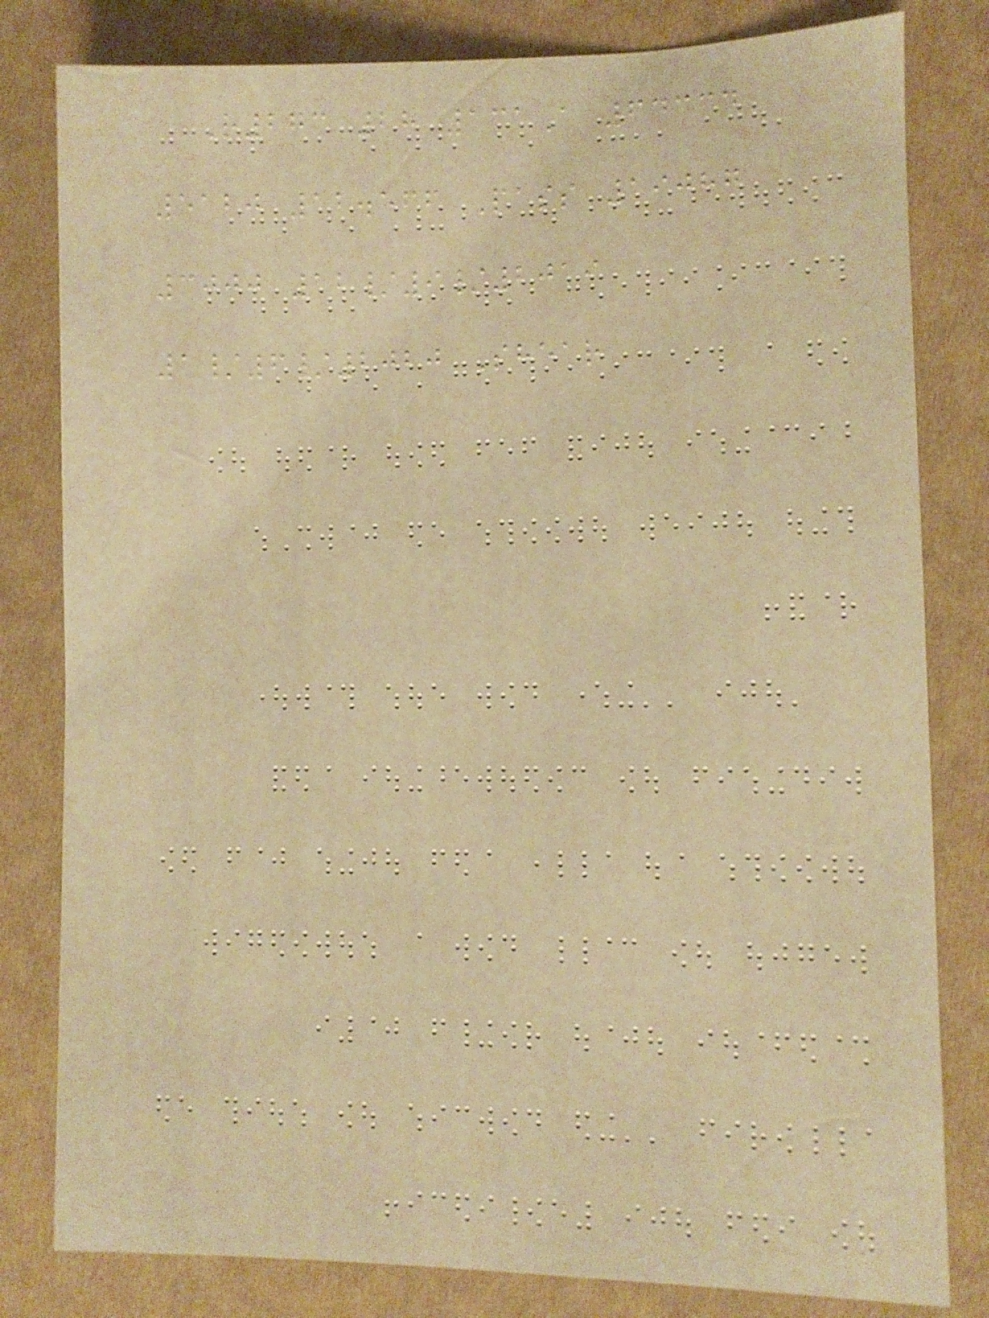R273 28 131A 64334
5120 12.566 Pass 19087
3000 12/9/2019
1/6/2020 Shear
